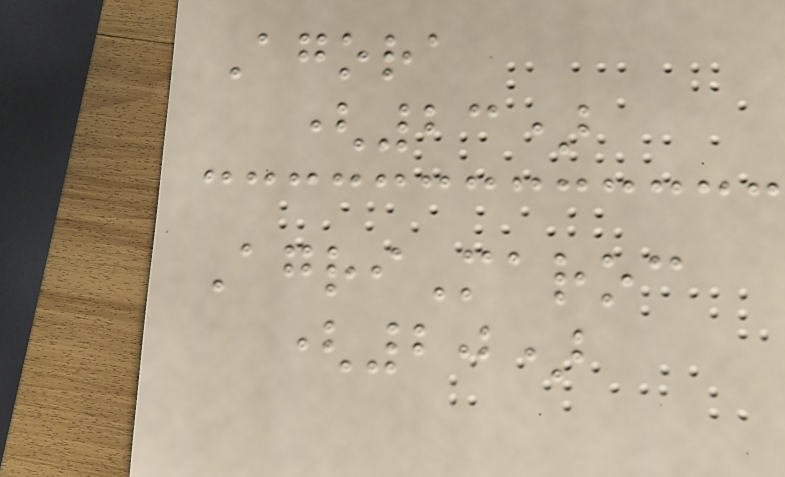Agora
(23)
AgriMaroc
(20)
